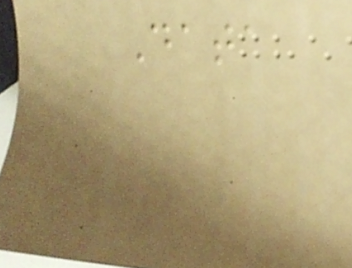Data
